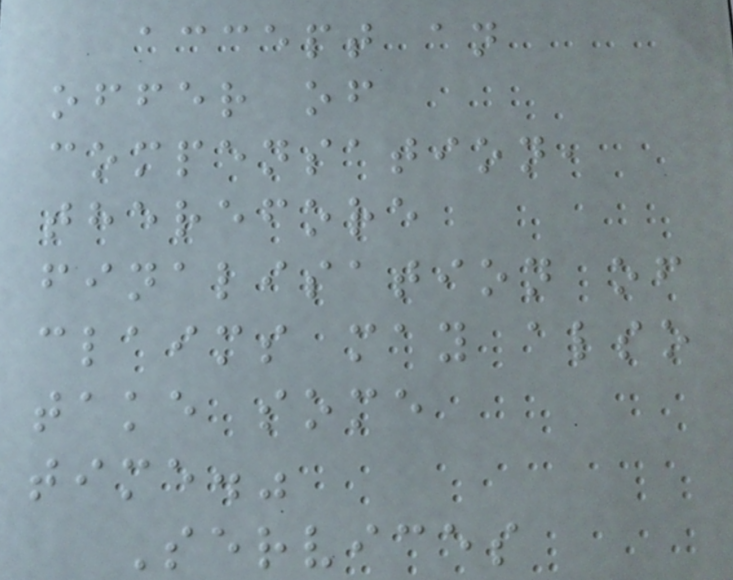accept an
offer of
compensation,
therefore
finalisation of
claims may also
take some
time."
Services
